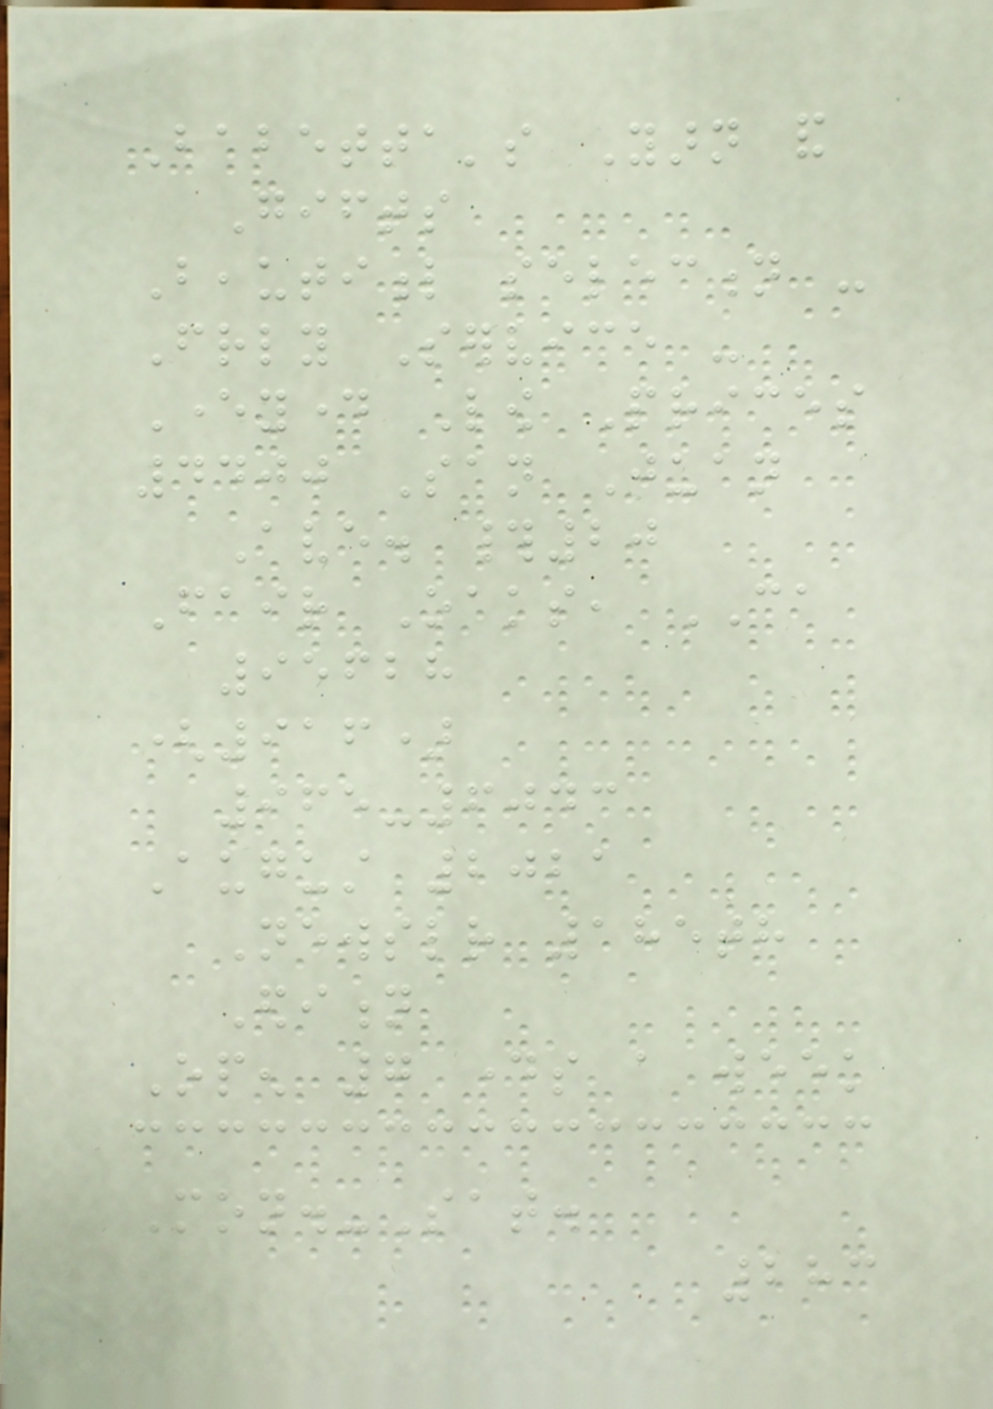Babetta's Yarn and
Gifts
Beautiful selection -
Friendly Service -
Everyday Low Prices
4400 San Juan
Ave. #20
Fair Oaks, CA
95628
(916)
965-6043
August 2021
Newsletter 185th
Edition
Open 7 days a week
Mon.-Sat.
283
